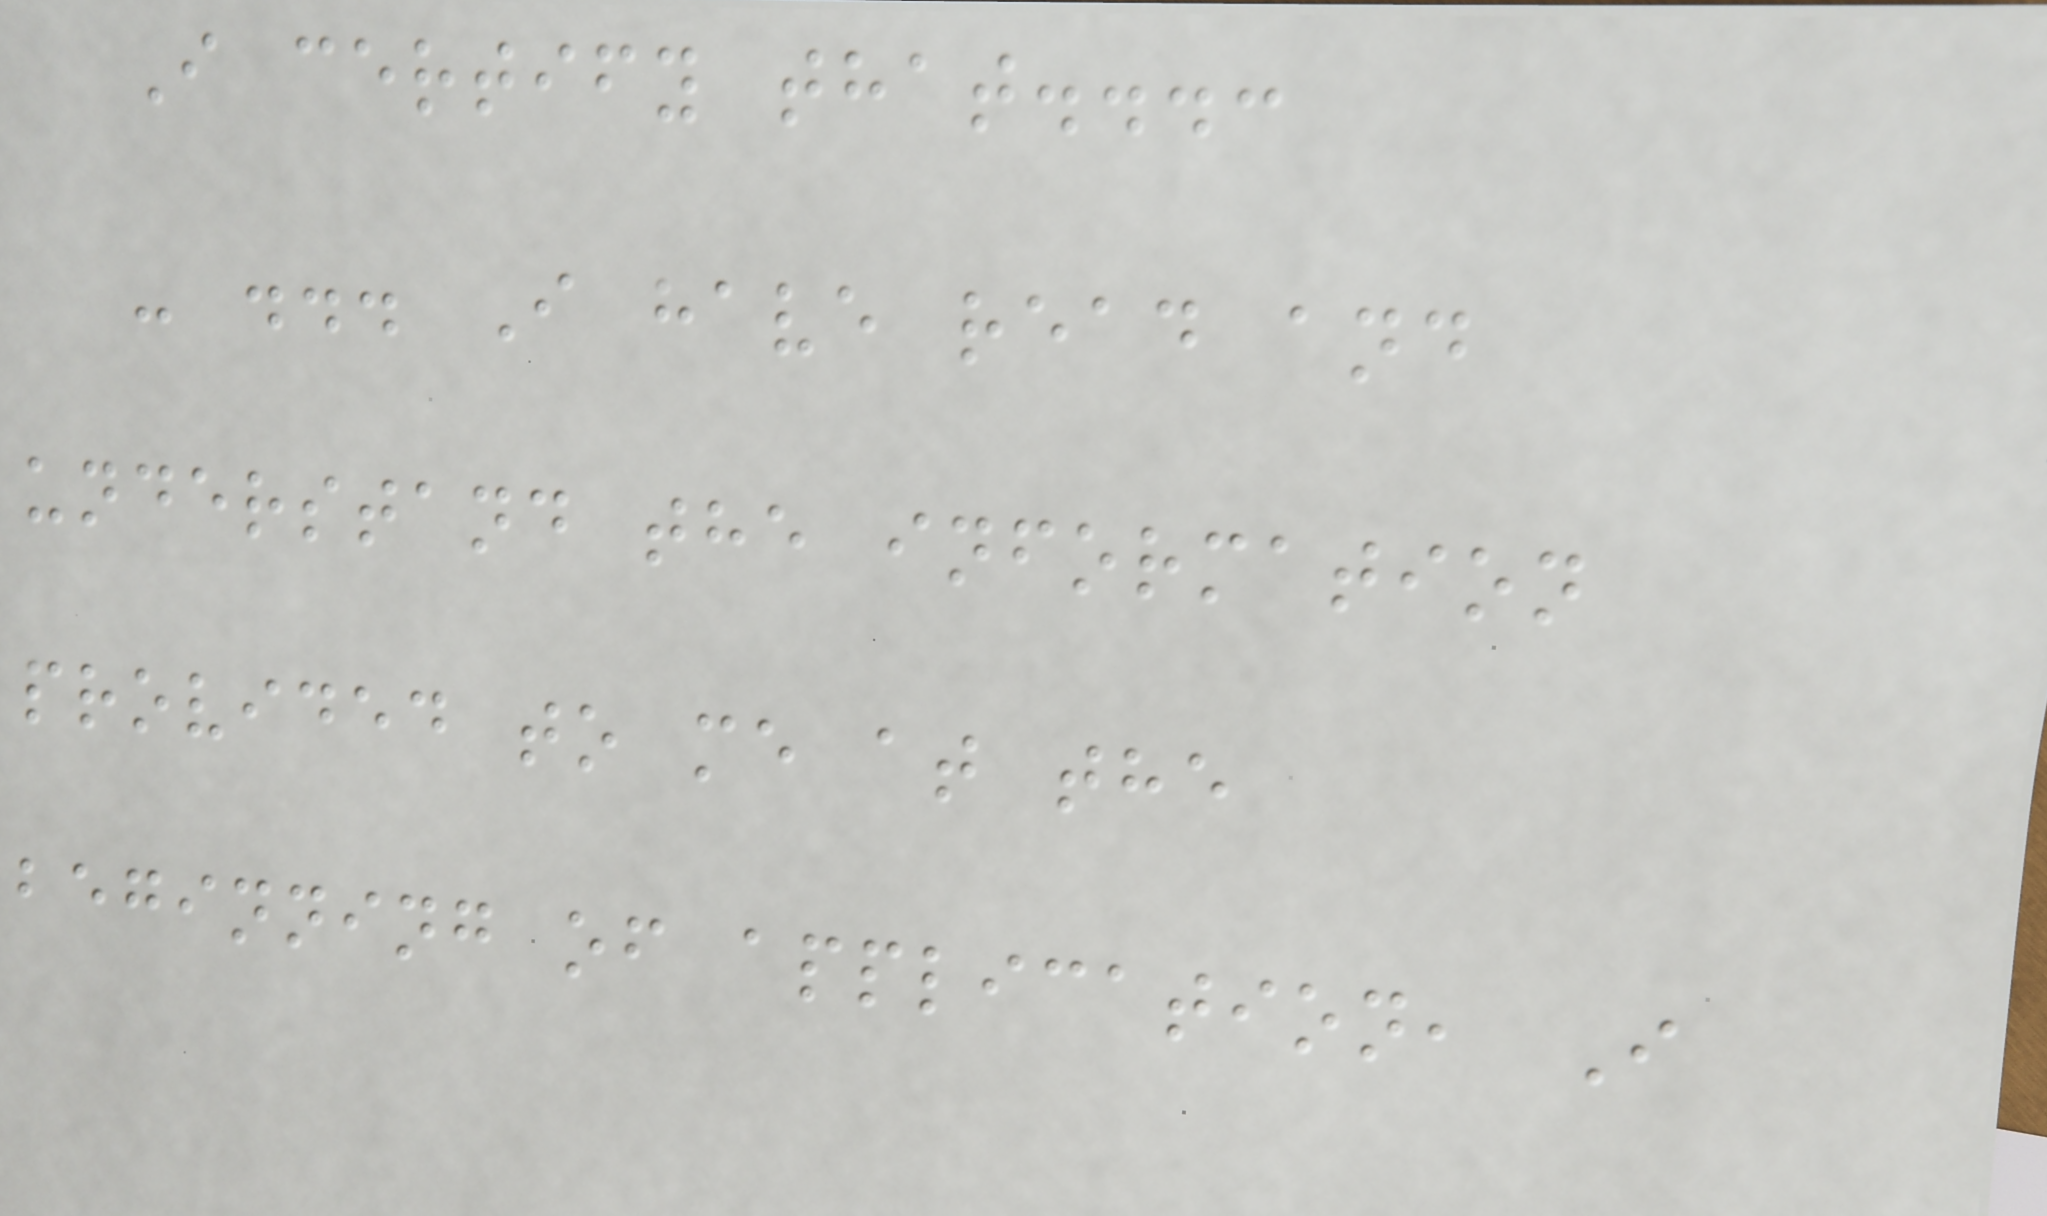I certify that...:
- ... I have read and
understand the information
provided to me at the
beginning of application, I
